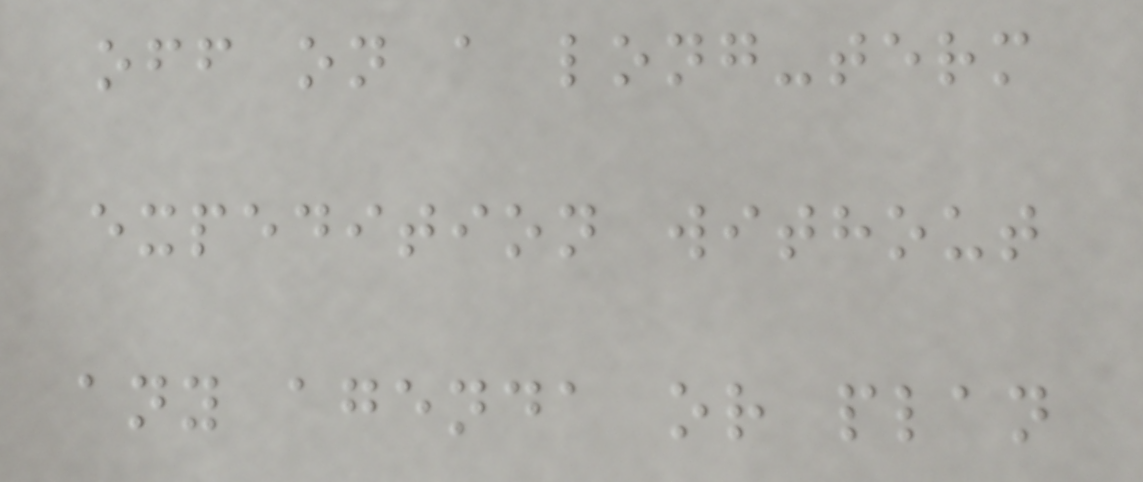off on a long-term
expedition without
any agenda or plan
